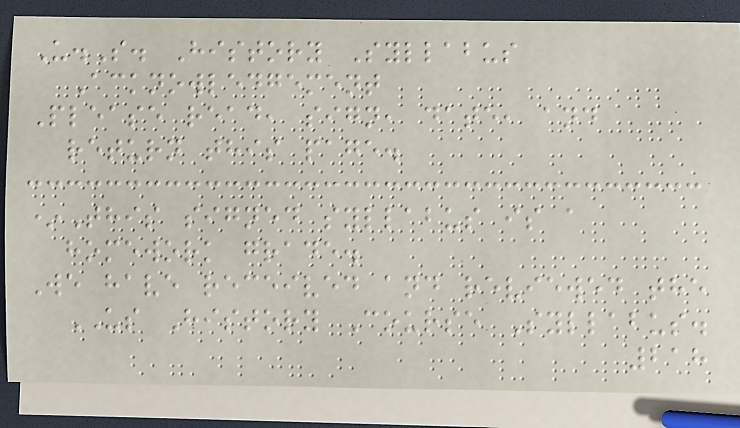U.S. History Syllabus
Acknowledgement
Please read, sign, date, and
return this page.
*This signed syllabus is a
homework grade.
We have received and reviewed the
US History Course Syllabus.
218
